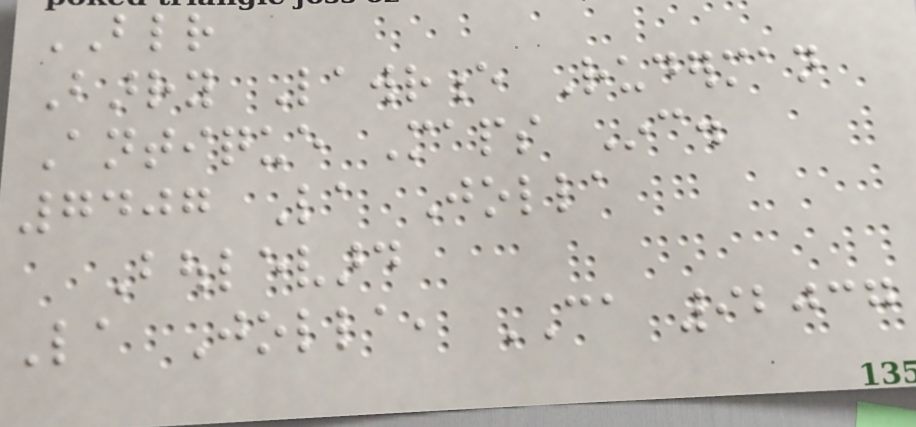BLR
Barry Lawrence Ruderman
Antique Maps Inc.
7407 La Jolla
Boulevard
La Jolla, CA 92037
